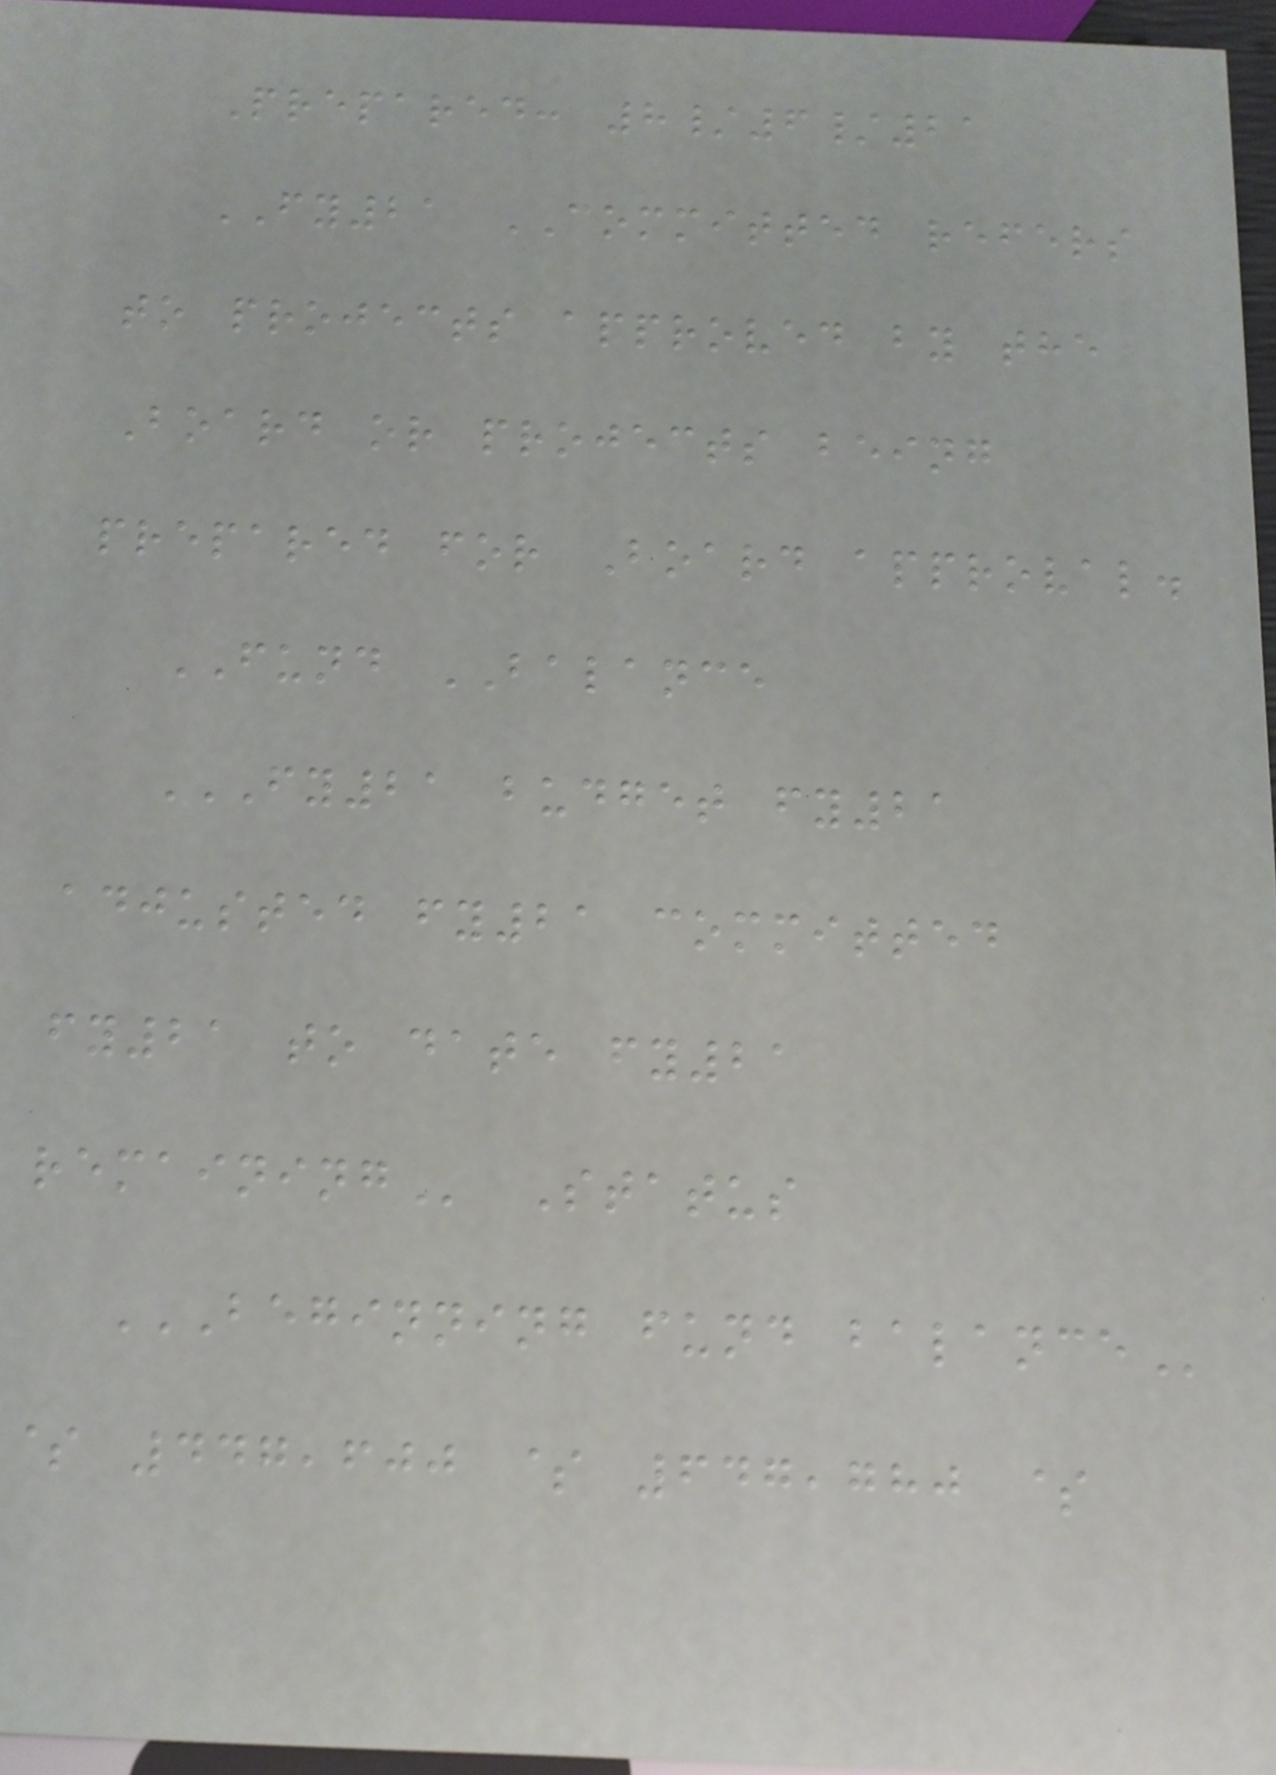Prepared: 8/6/21
FY21 COMMITTED refers
to projects approved by the
Board or projects being
prepared for Board approval.
FUND BALANCE
FY21 BUDGET FY21
ADJUSTED FY21 COMMITTED
FY21 TO DATE FY21
REMAINING Status
BEGINNING FUND BALANCE
$ 447,600 $ 647,780 $
